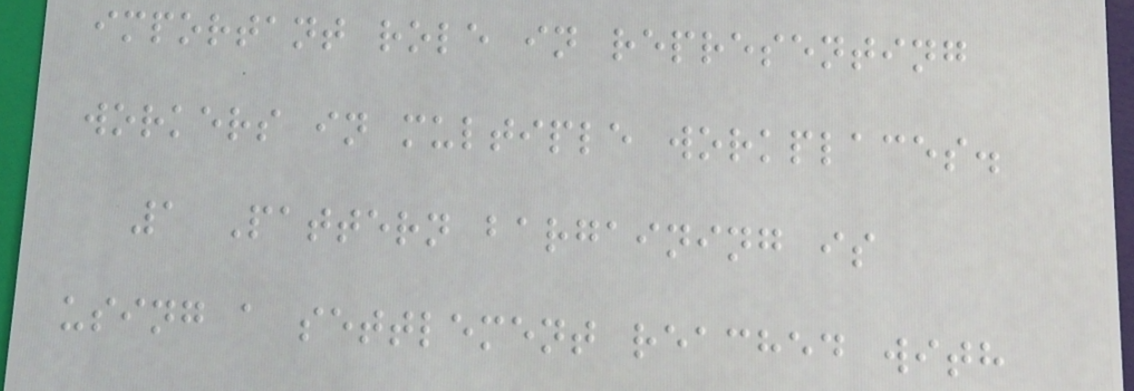important role in representing
workers in multiple workplaces.
1 Pattern bargaining is
using a settlement reached with
